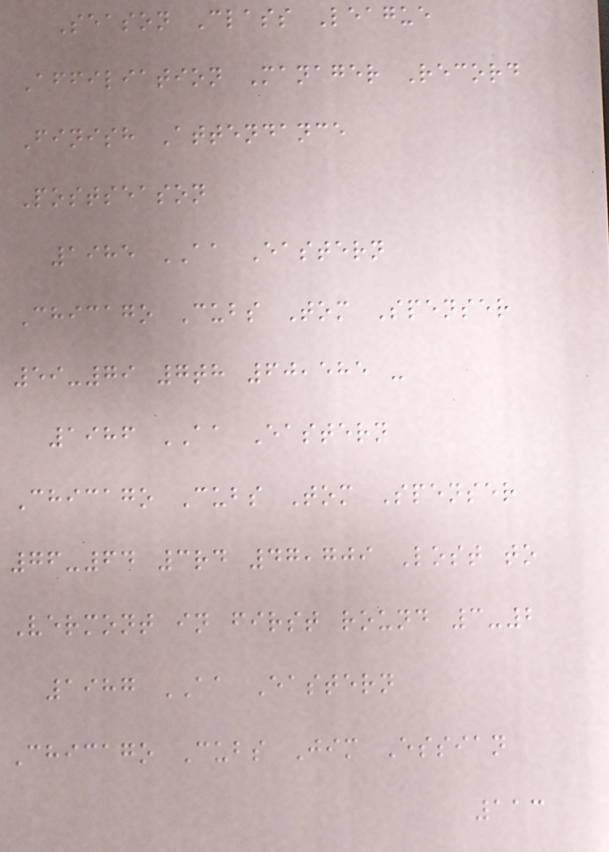Season Class League
Affiliation Manager Record
Finish Attendance
Postseason
1985 AA Eastern
Chicago Cubs Tom Spenser
59-79 7th 60,585 -
1986 AA Eastern
Chicago Cubs Tom Spenser
76-64 3rd 47,709 Lost to
Vermont in first round 3-2
1987 AA Eastern
Chicago Cubs Jim Essian
113
